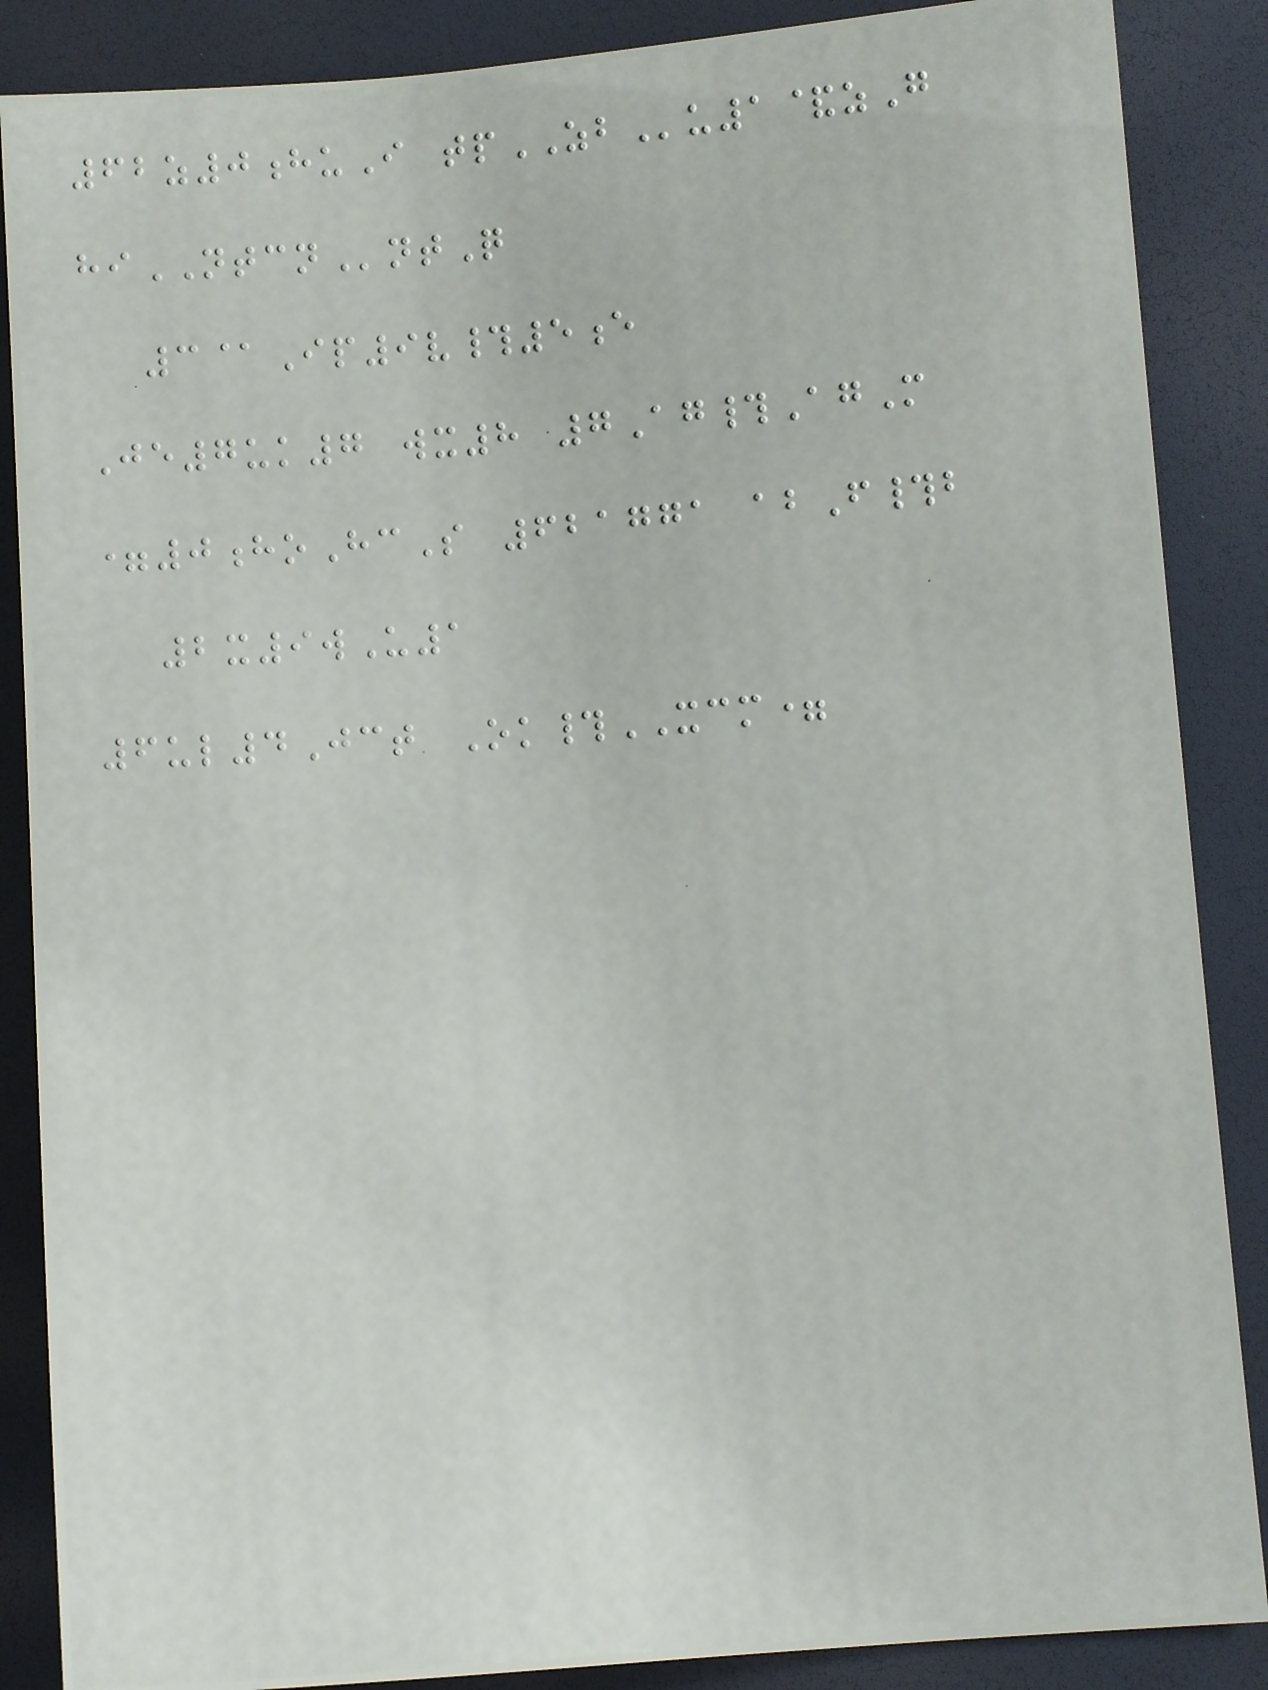62z0huI tpZBu1&zG
hiNTCNntQ
3@Ip9v#5e
Je7uk7 wx8 7Ag#AgM
=0hoHcS 621771 abF#b
2x9wU1
6ul4Jct Ok#XCM=
